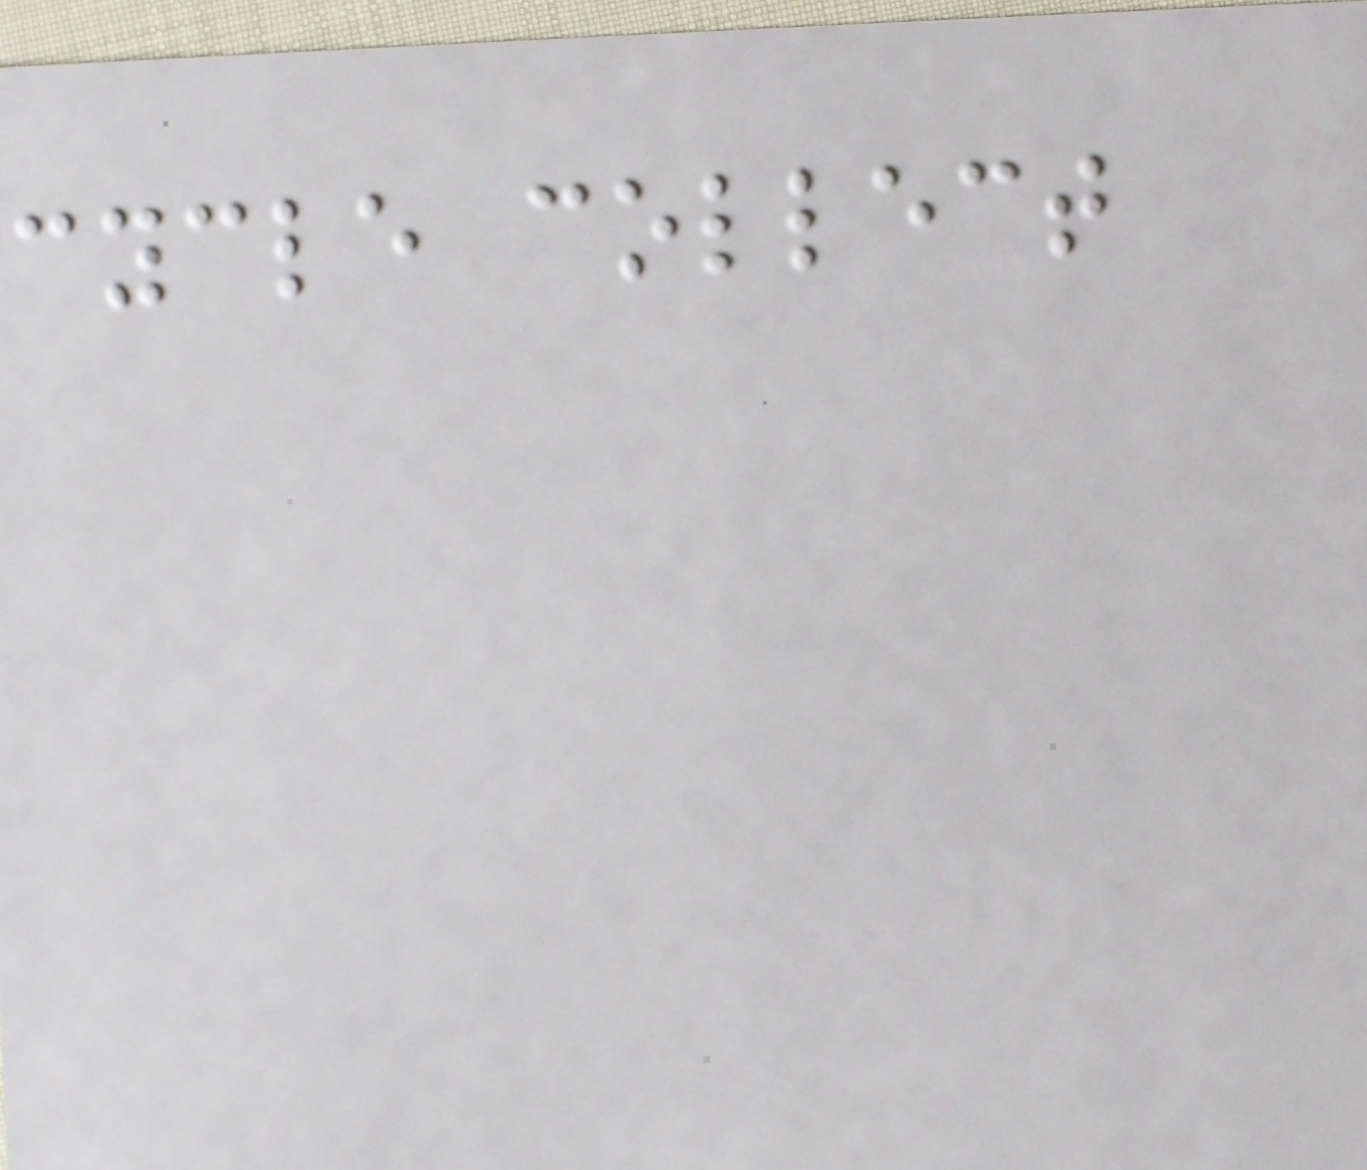cycle collect
